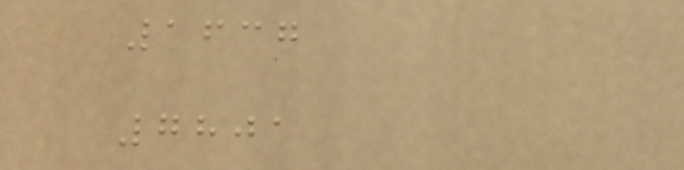1637
7801
